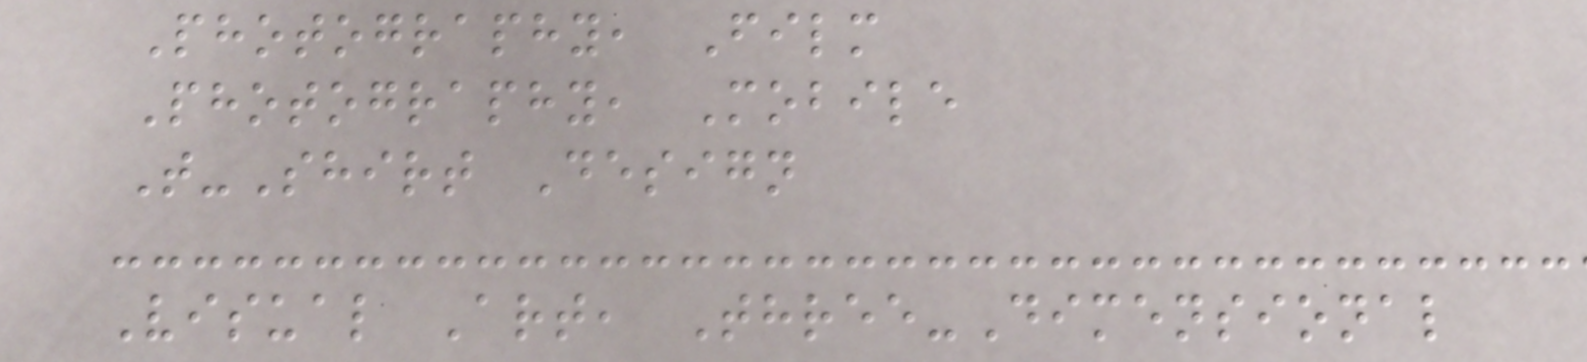Photography, Film
Photography, Mobile
T-Shirt Design
Visual Art, Three-Dimensional
